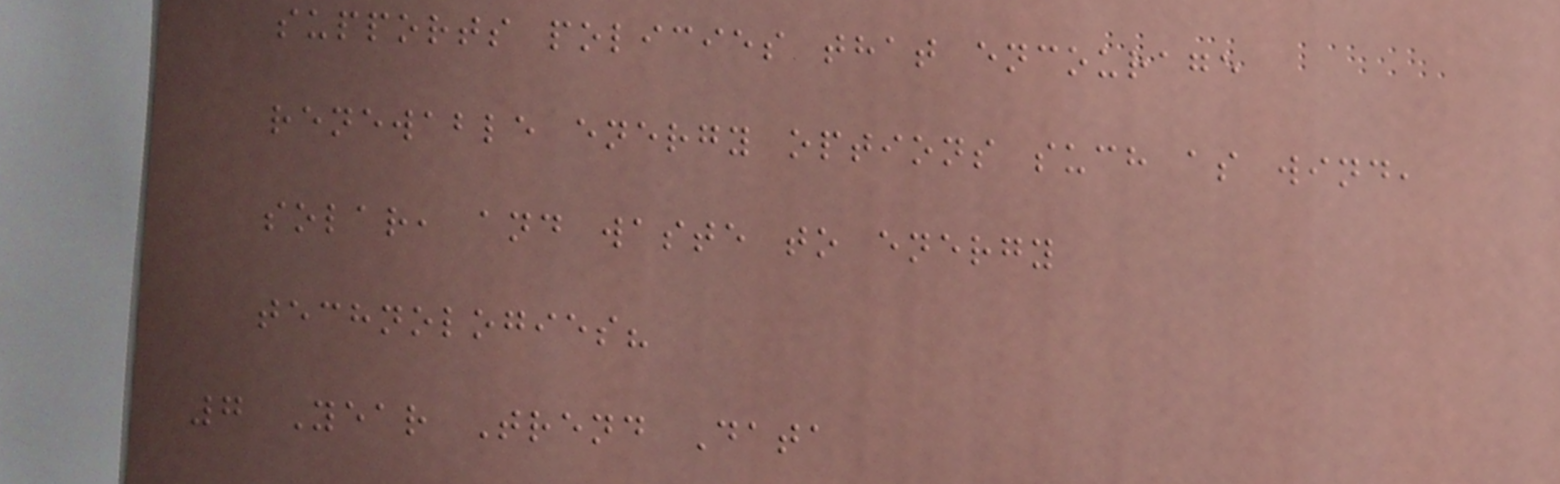supports policies that encourage
renewable energy options such as wind,
solar, and waste to energy
technologies?
7 Year Trend Data
